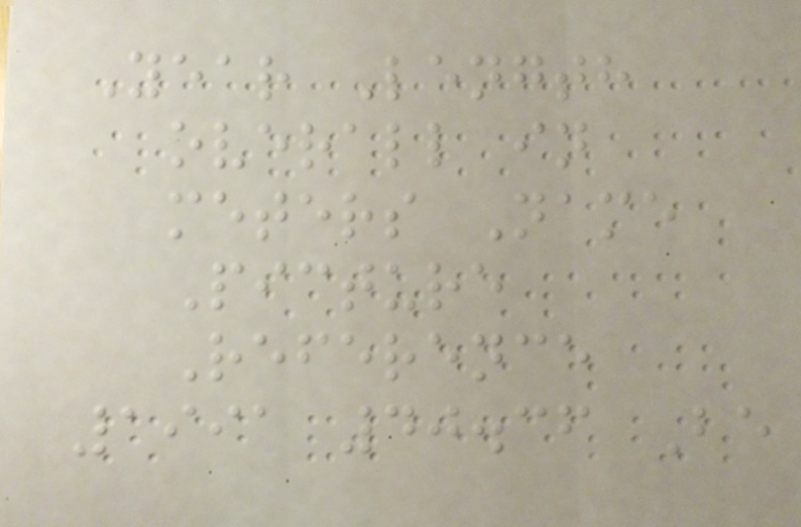Year Length
overall in
meters Name
Picture
Reference
1991 40.36 Be
